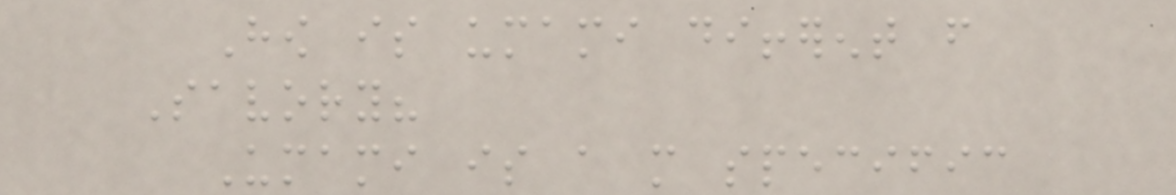How is umami different from
Savory?
Umami is a more specific
